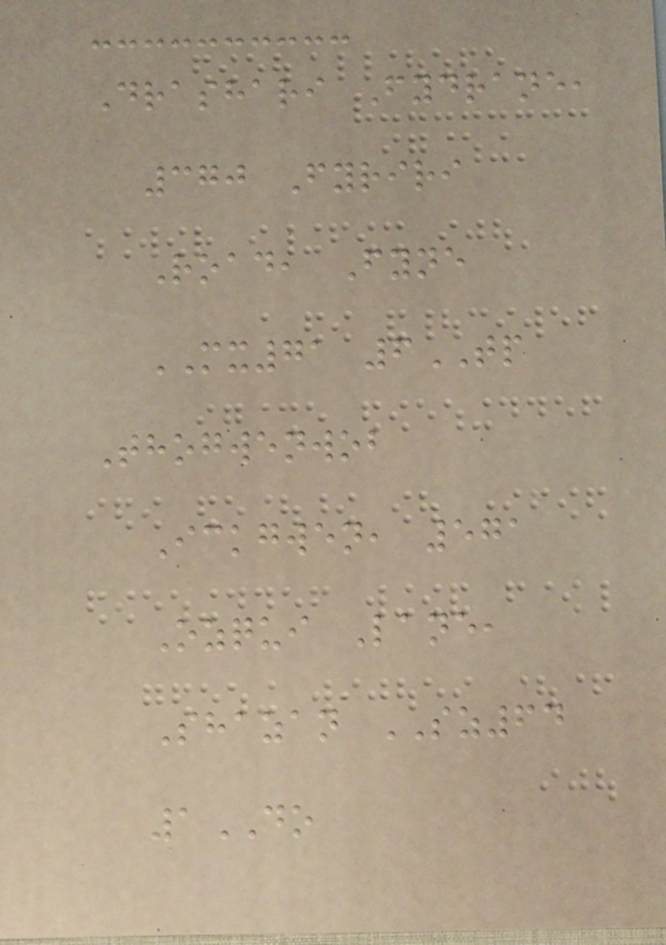Drashari Fydrane,
370 Fyriri
Road, Fyne
MX71 6TP
Thogwenwob
Ickgwen, 571
Ozqui Lane,
Shazan SZ64
1DO
